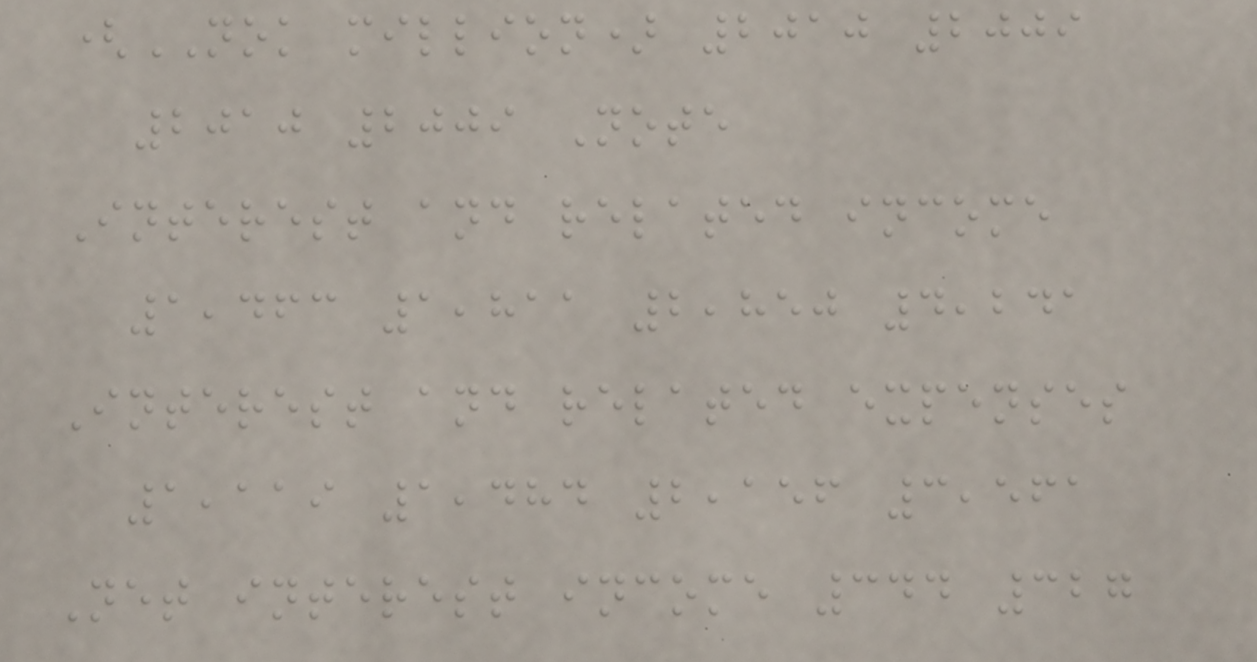(NOK million) 2010 2009
2010 2009 Note
Interest and related income
1,463 1,811 2,850 4,241
Interest and related expenses
1,119 1,484 2,156 3,561
Net interest income 344 327
